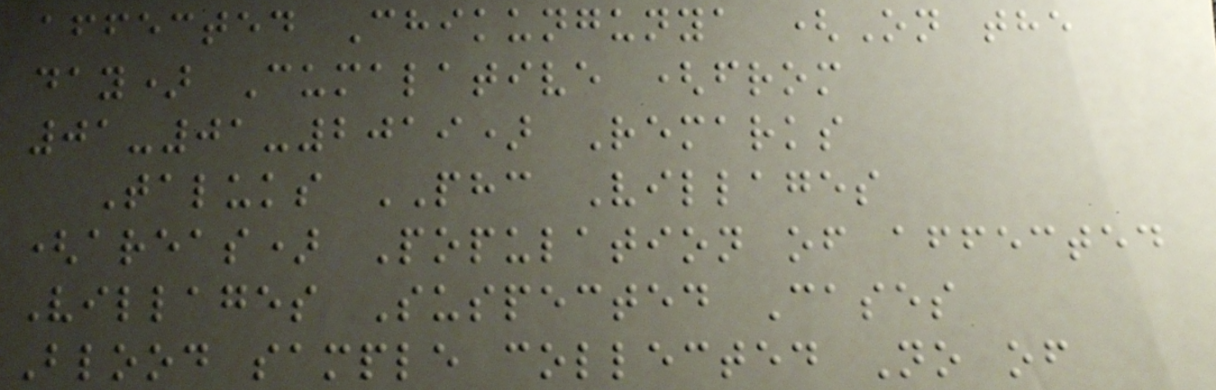affected Chikungunya (On the
day) Cumalative (from
01-01-2019) Remarks
Taluks PHC Villages
(areas) Population of affected
Villages Suspected Cases
Blood sample collected No of
